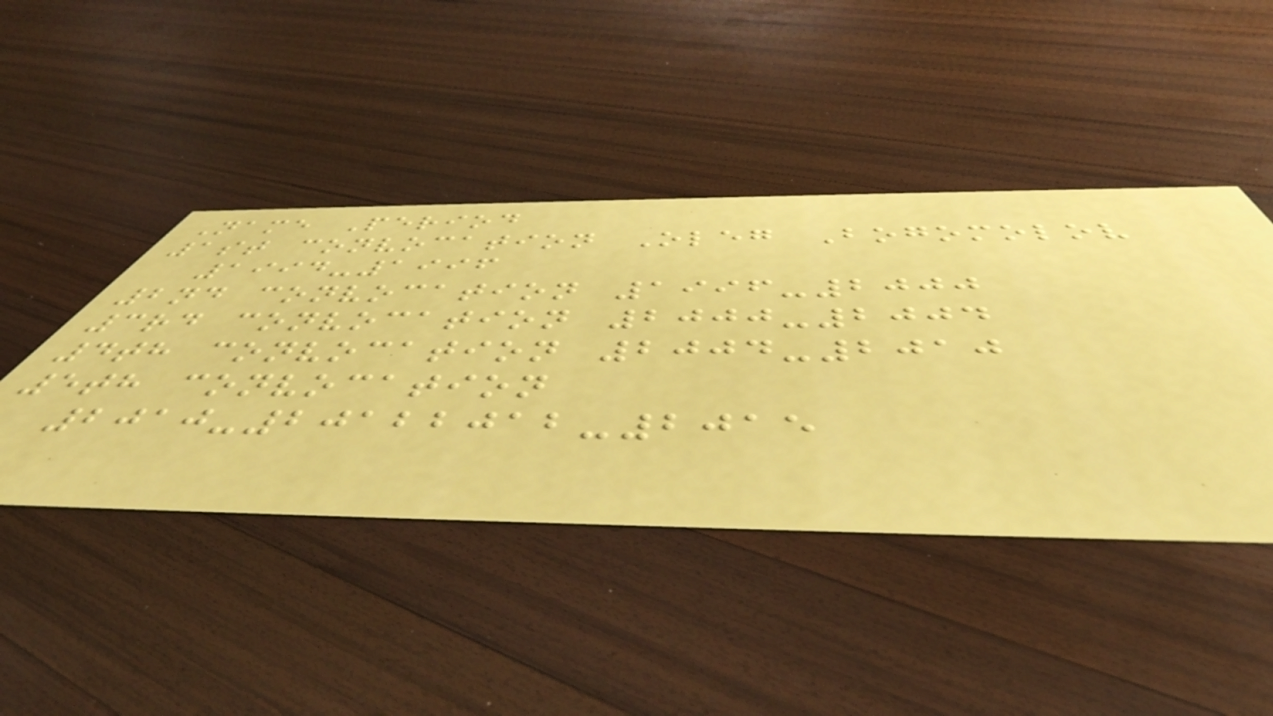Name Period
1st convocation Oleg Bogomolov
1994-1996
2nd convocation 1996-2000
3rd convocation 2000-2004
4th convocation 2004-2010
5th convocation
2010-20122012-2015
